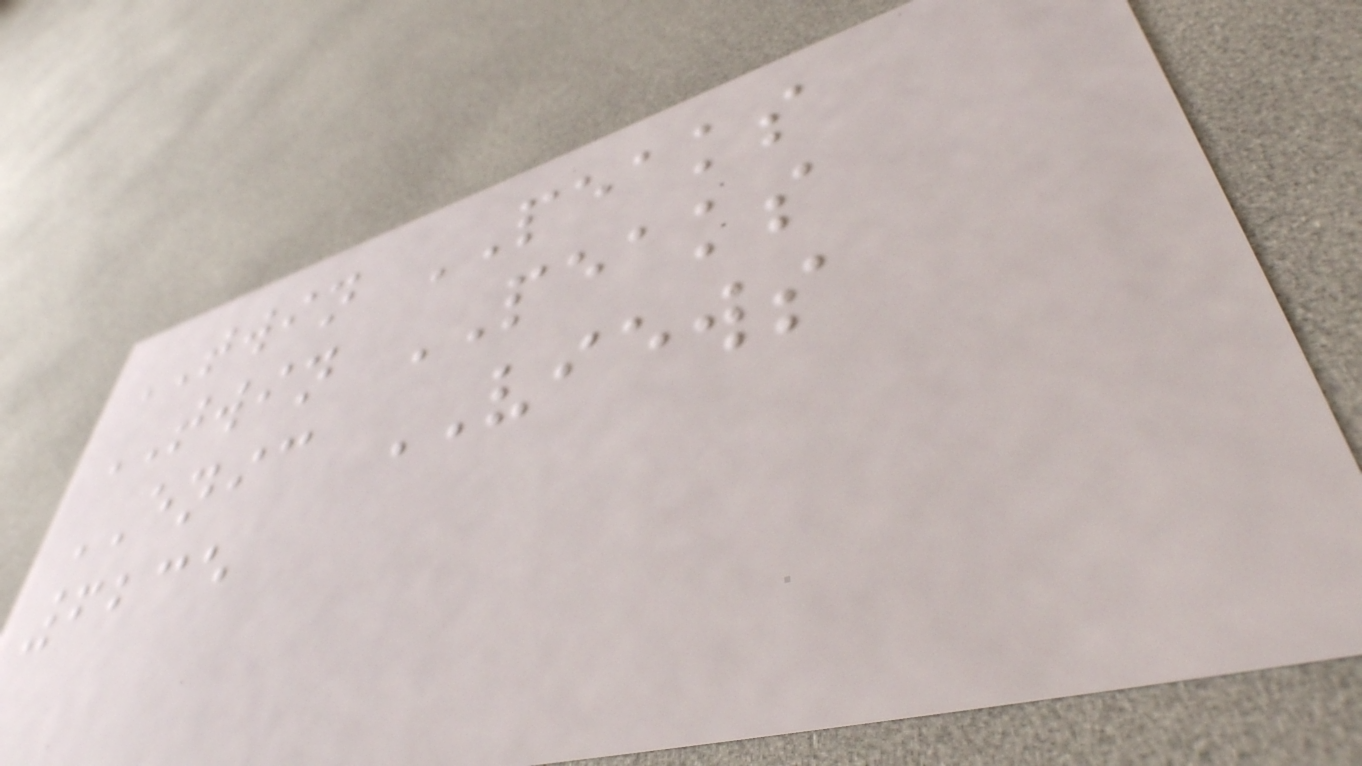TWIN PEAKS
TWIN PEAKS
ENIC VIEWS
6235
